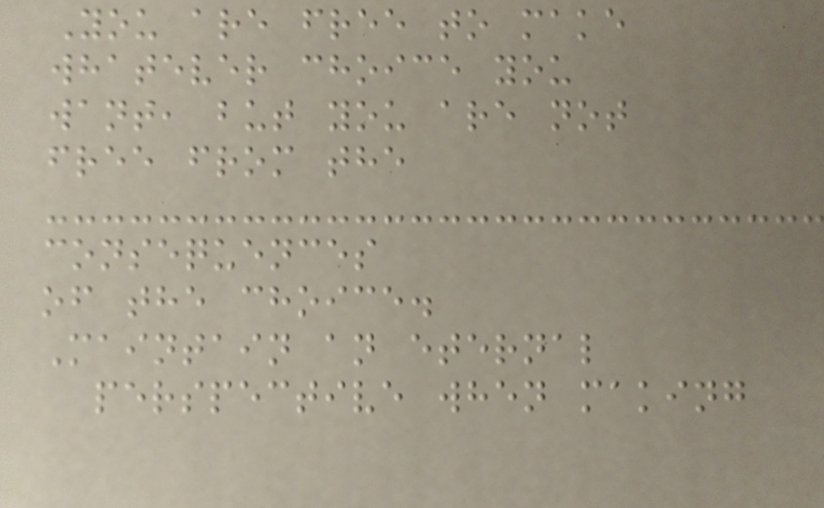You are free to make
whatever choice you
want, but you are not
free from the
consequences
of the choice.
Maintain an eternal
perspective when making
